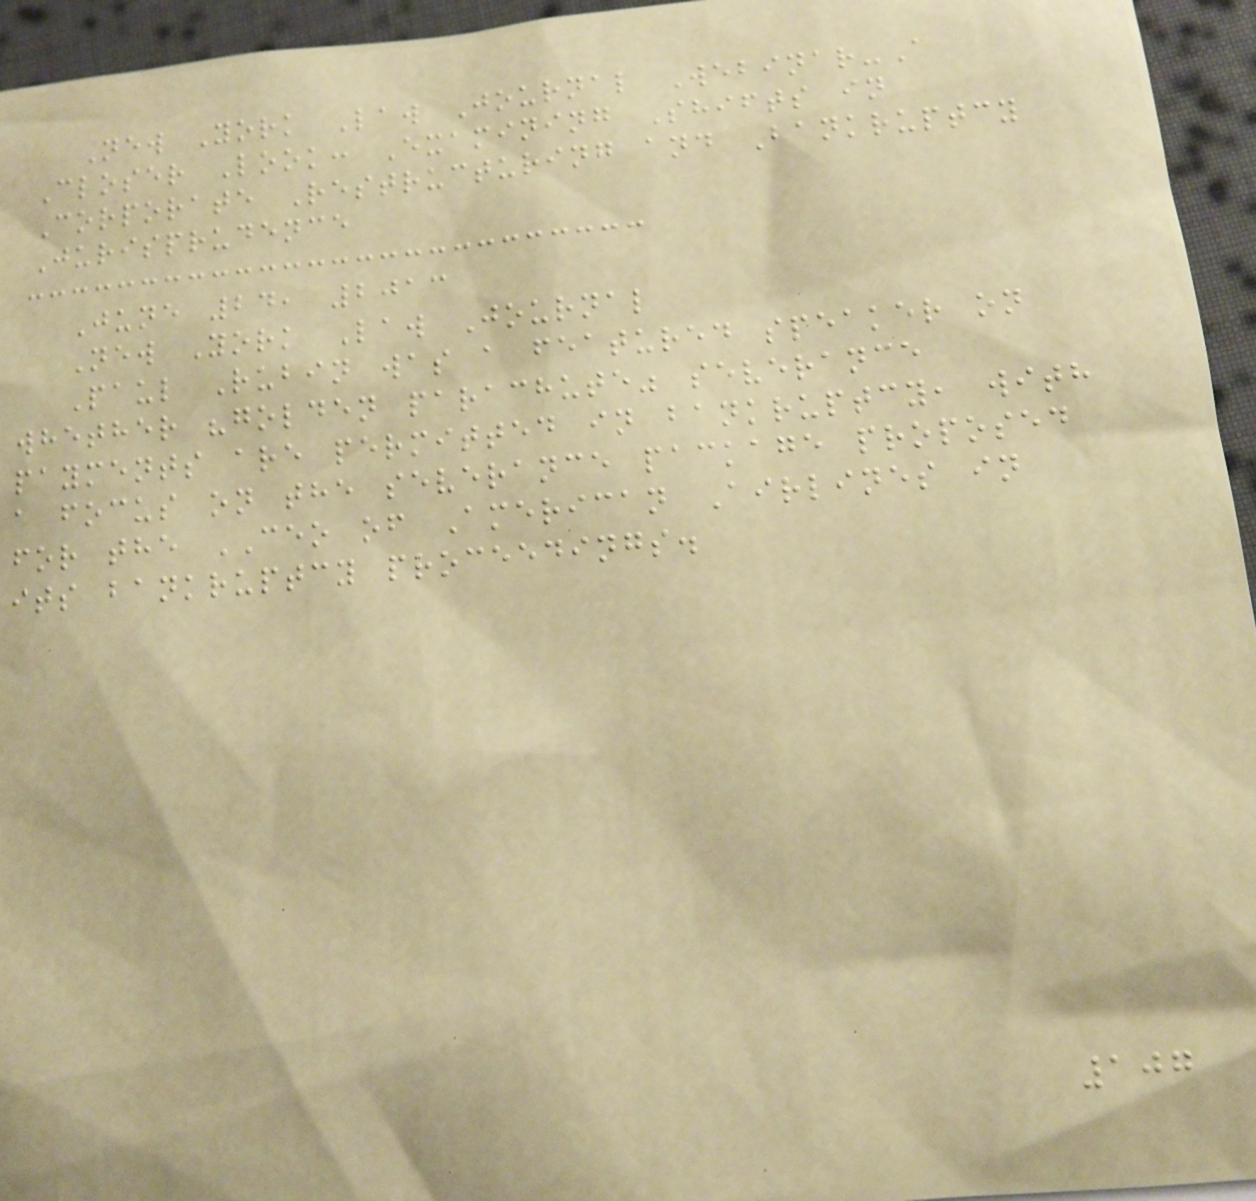New York Law Journal Webinar-A
Closer Look: Examining Shifts in
Corporate Restructuring and Bankruptcy
Jurisprudence
June 24, 2013
New York Law Journal
Paul Rubin was a featured speaker on
whether "golden parachute" severance
payments are permitted in bankruptcy, with
a focus on the severance package proposed
for the CEO of American Airlines in
its bankruptcy proceedings.
107
